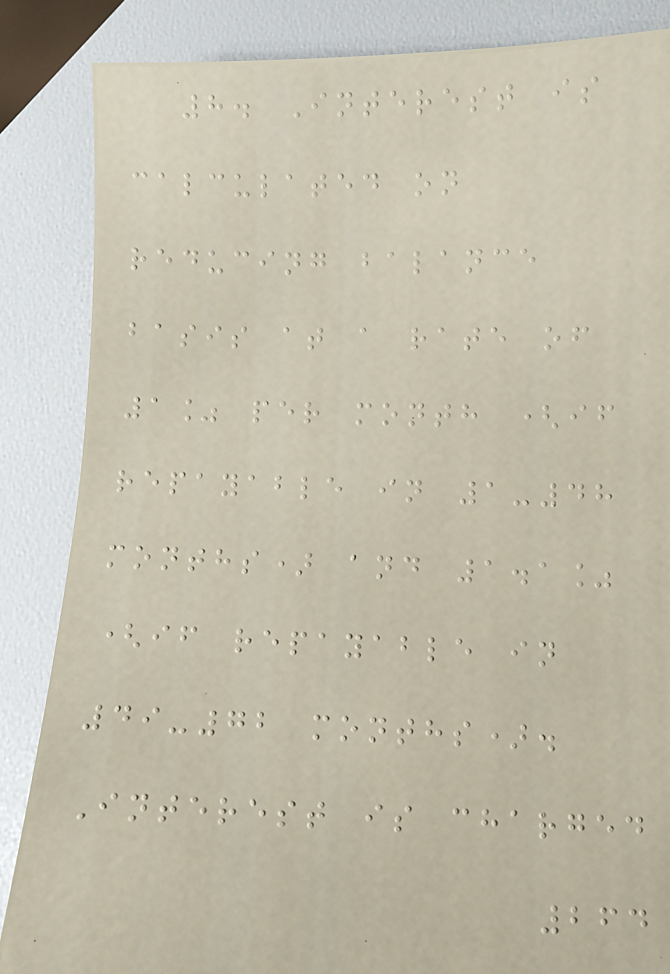8. Interest is
calculated on
reducing balance
basis at a rate of
1% per month (if
repayable in 1-48
months) and 1.1%
(if repayable in
49-72 months).
Interest is charged
264
